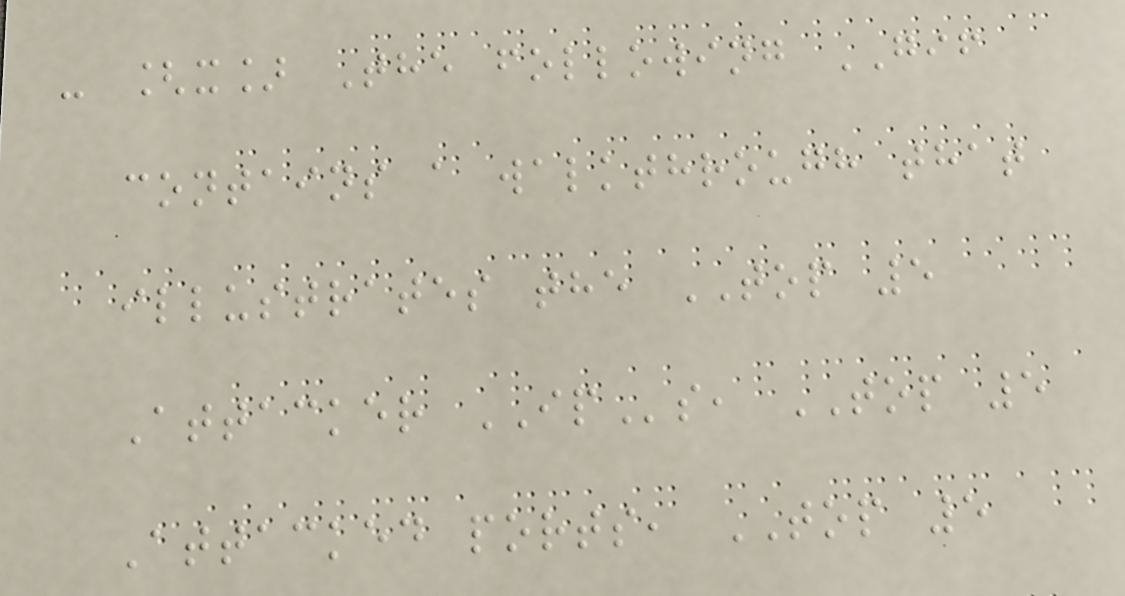- [x] The following GIF
contains a walkthrough that
illustrates the TOP 5
Attacker IPs, TOP 5
Attacked ports, TOP 5
